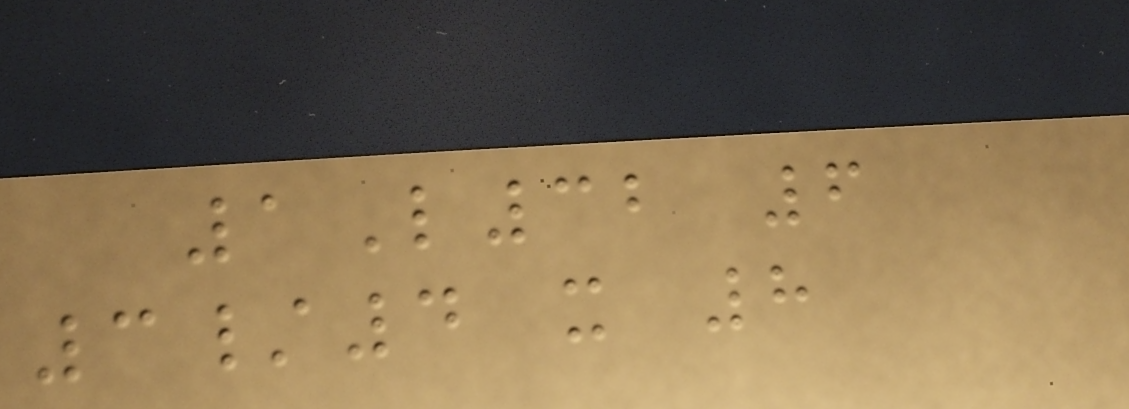1L32 6
3/4 x 8
